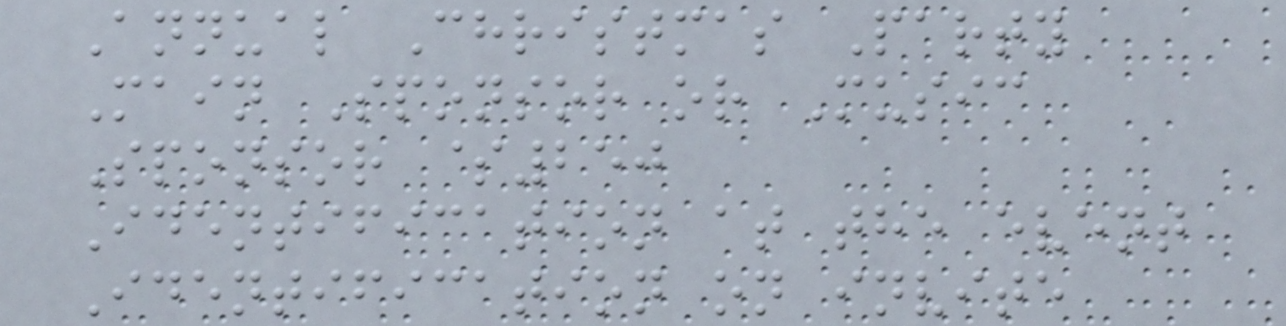Annual Christmas Party
Main Sponsor or Music
Sponsor $250
Identification at the event
Identification on invite
